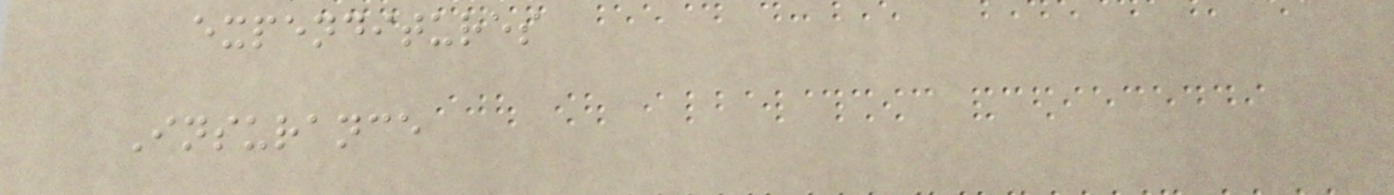expenditures
Insurance
